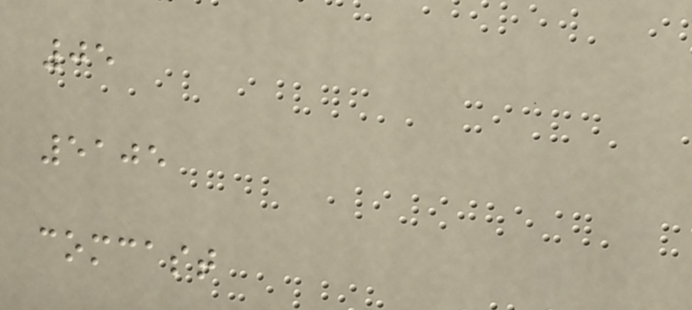05
5105
comcast
